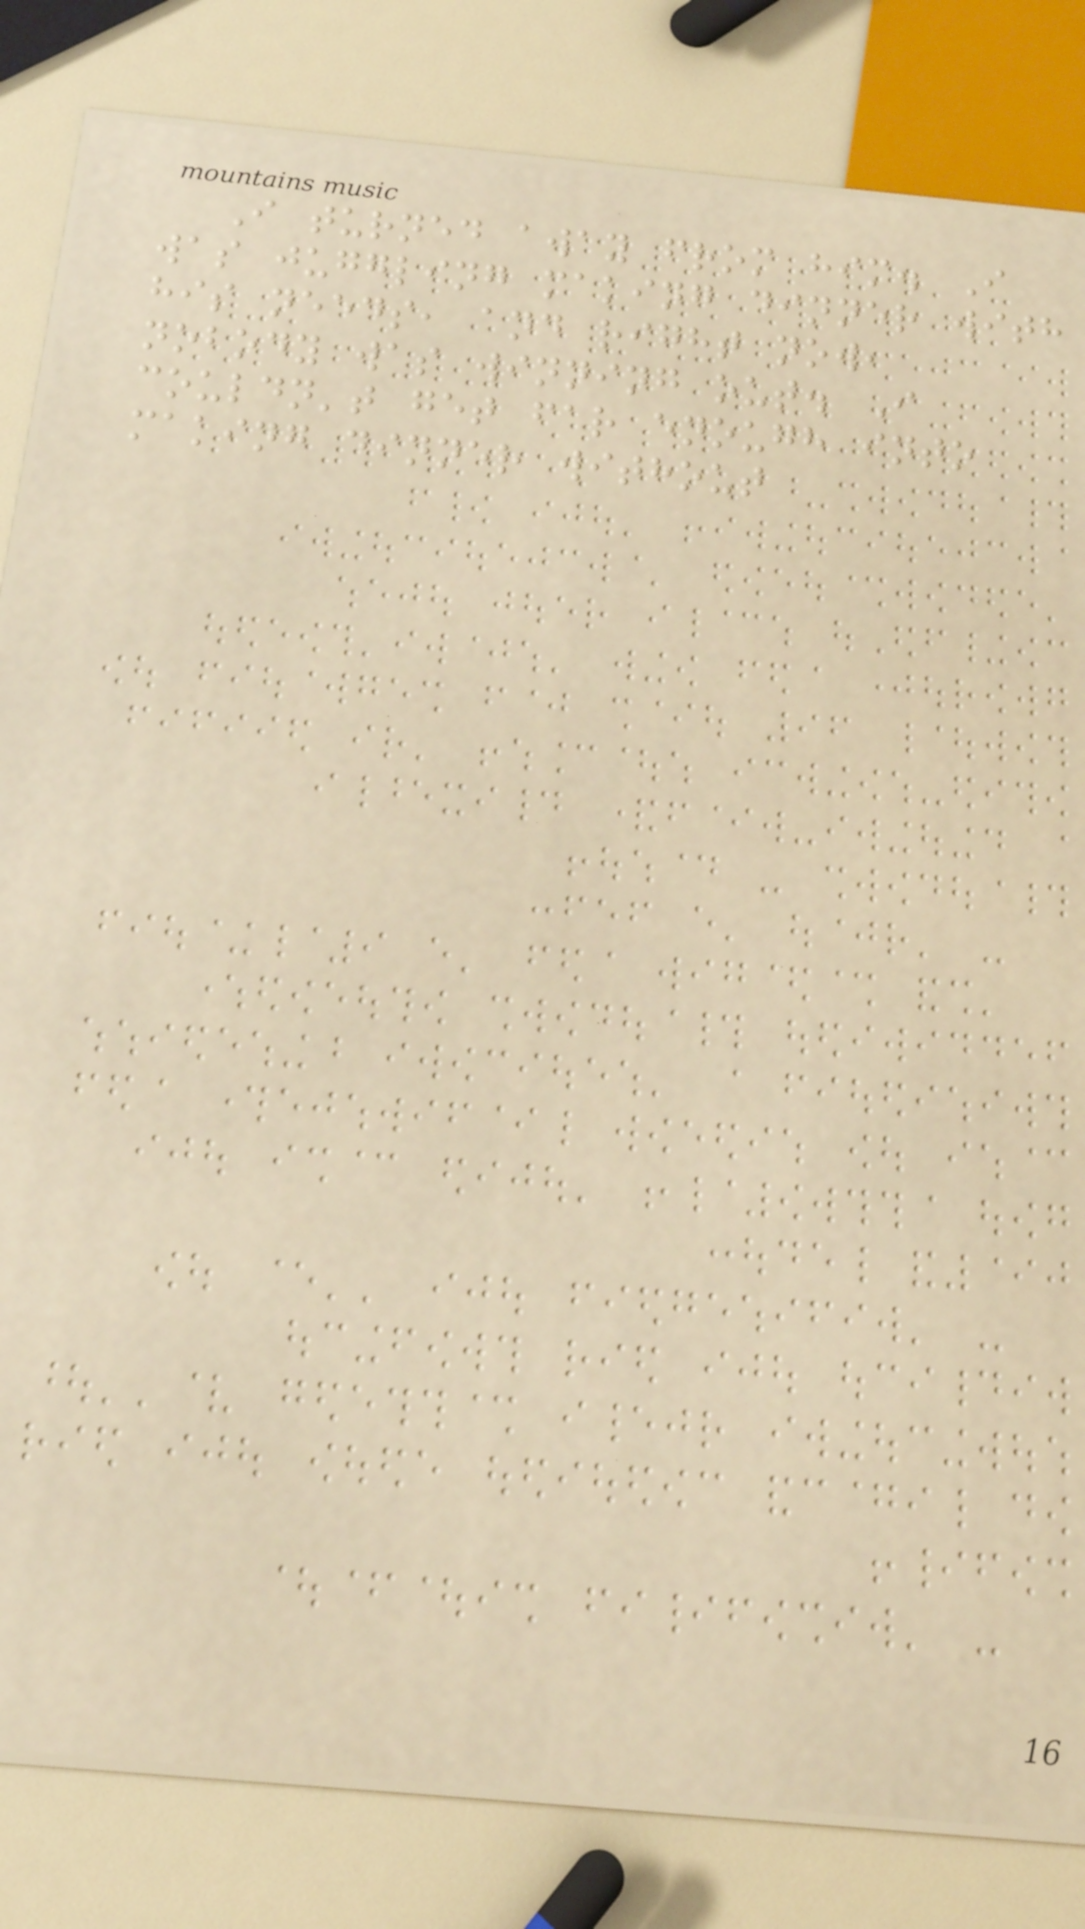I turned away from him. I
was juggling making dinner with
his needs, and right now,
nobody was winning out. I
couldn't get far enough into
making dinner without
